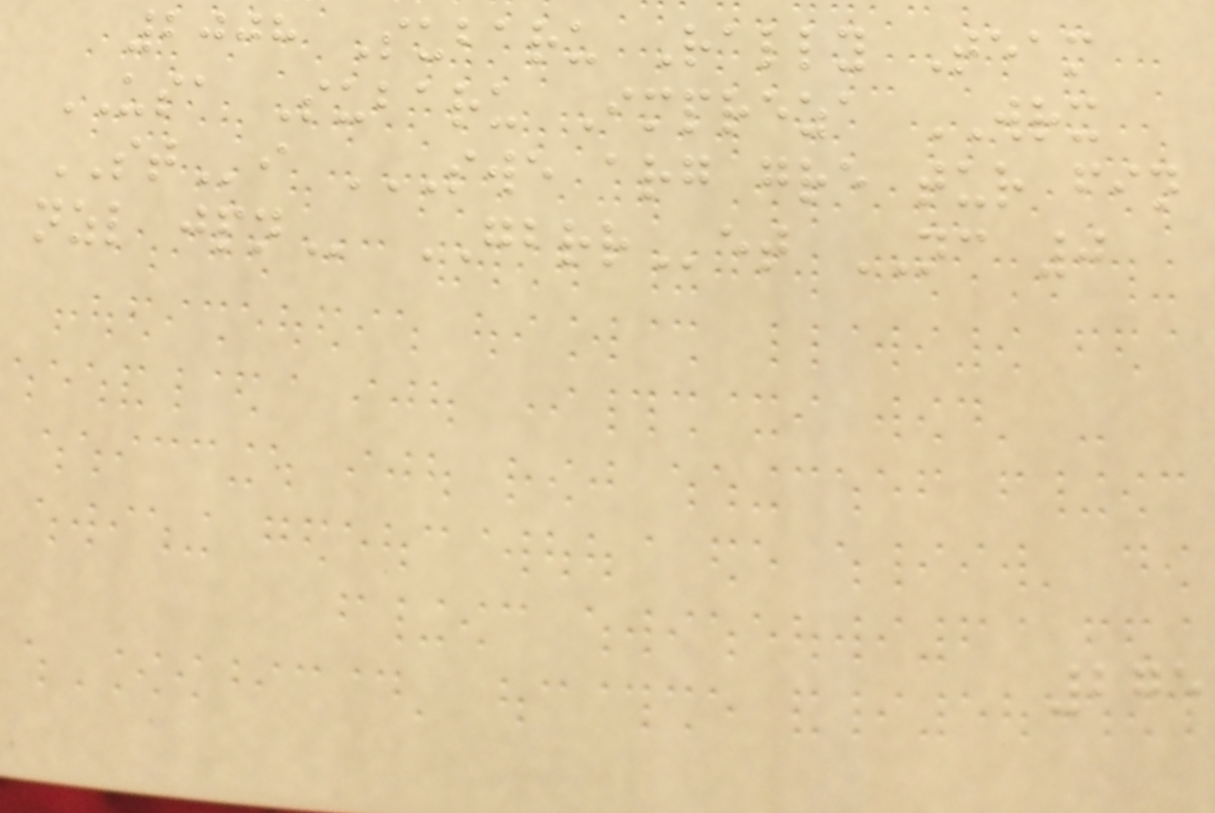2008 Subaru Rally Team
USA Subaru Impreza WRX
STi SWE ARG GRE TUR FIN
NZL JPN GBRRet NC 0
275
